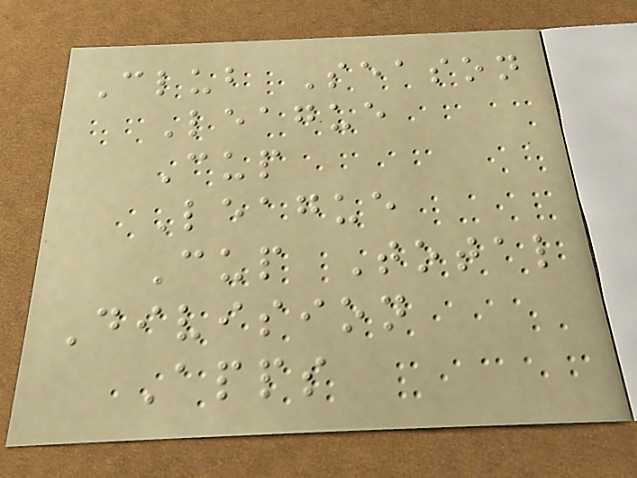Club Season
League
Cup
League
Cup Total
Division
Apps
